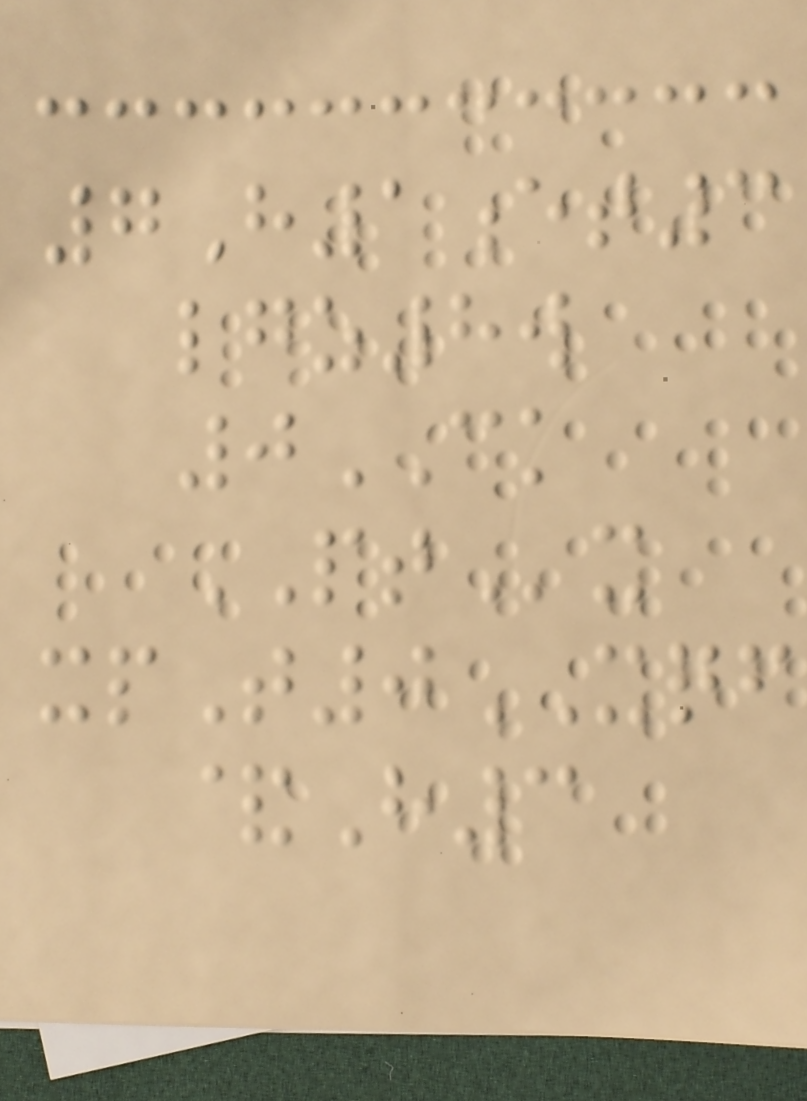7H1et3
lgz8w
0CK
PTx
xpT0XQF
&H3
